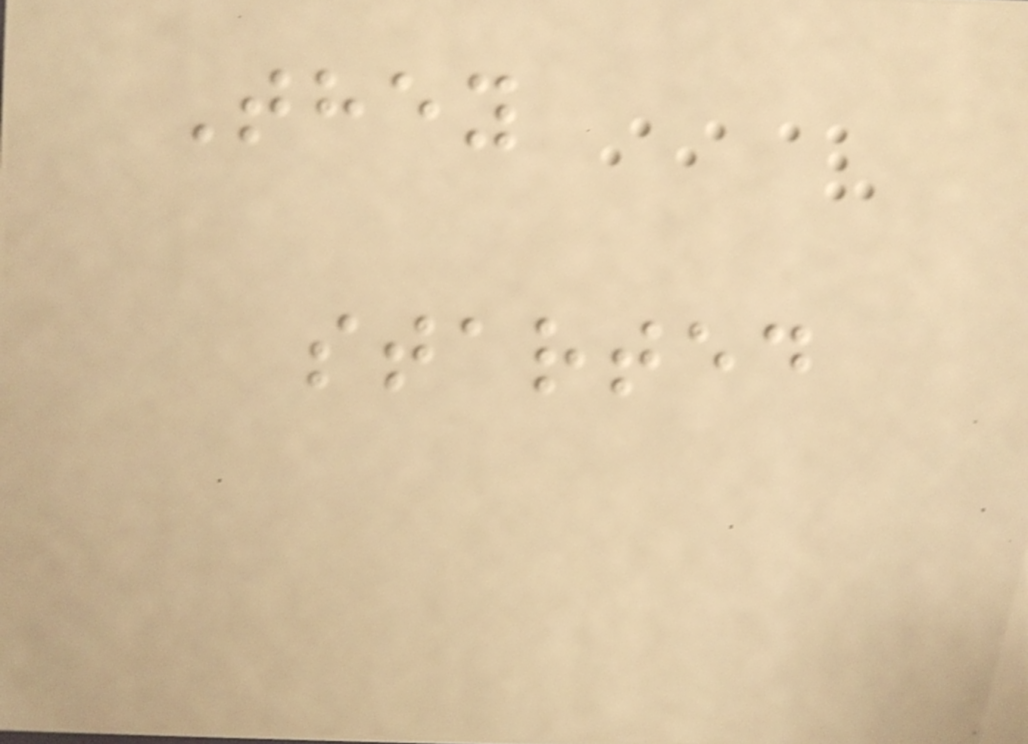They
started
